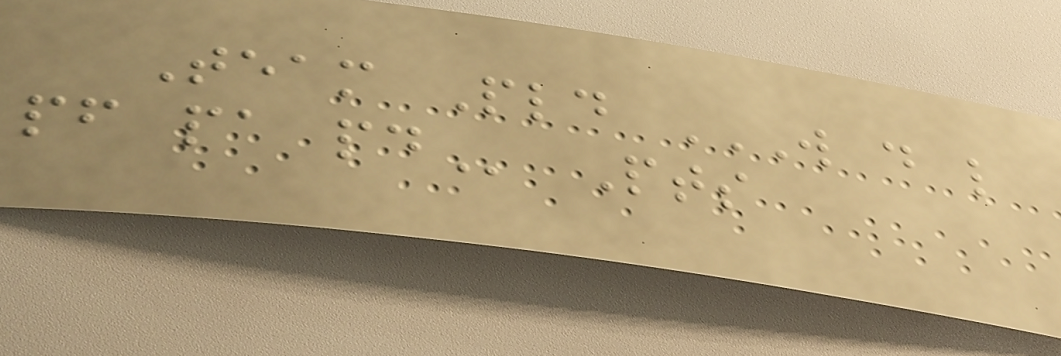Team Pld W D L
PF PA PD Pts
